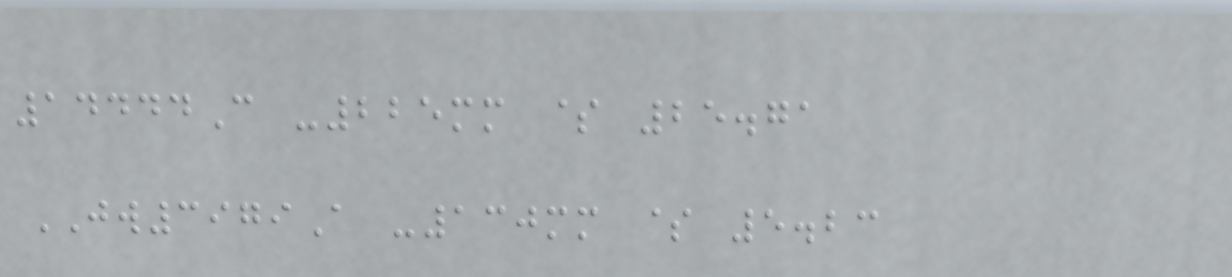14444C -225mm $ 25.71
JW3979A -130mm $ 5.23
